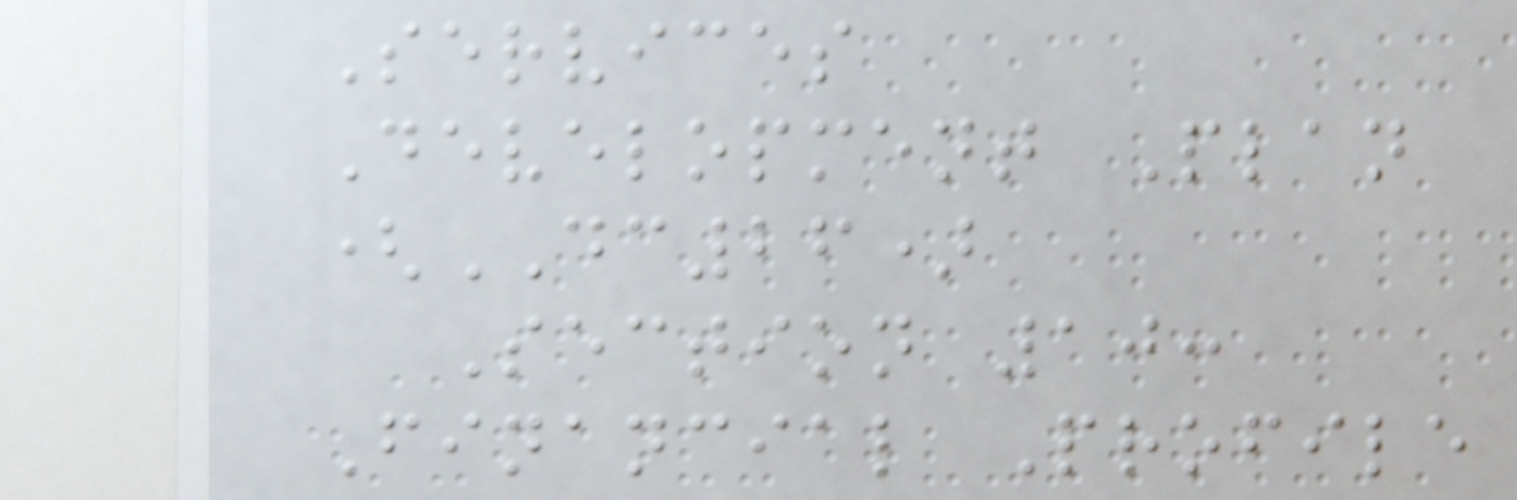Services
Development Plan
(DC26)
Section 10:
Financial Profile
